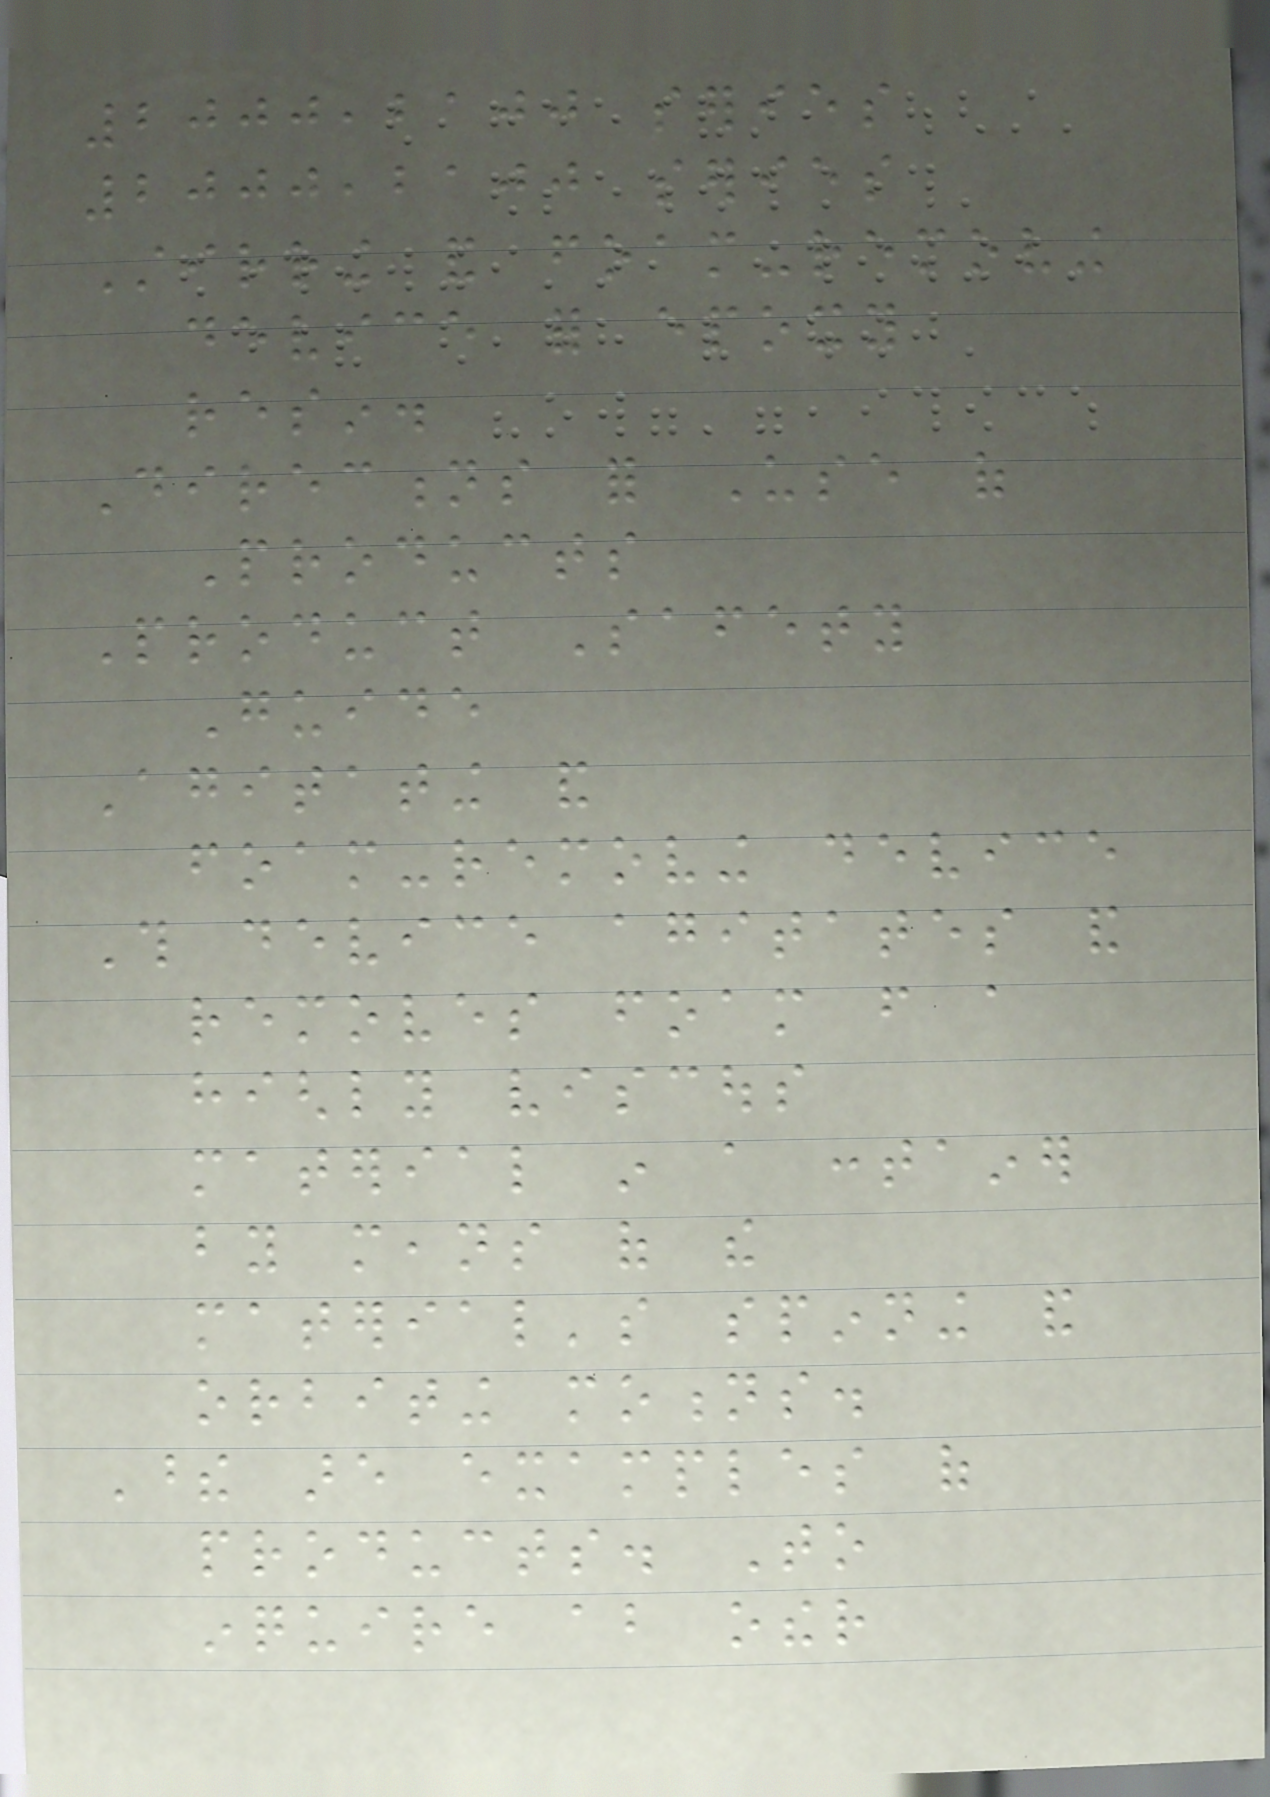2000,2100 series
2000,2100 series
Stirring and foam-removing
device for epoxy
resin.
Directions for Use of
Products
Product Safety
Guide
Agitating and
foam-removing device
This device agitates and
removes foam from a
highly viscous
material in a container
by means of the
material's spinning and
orbiting motions.
These are examples of
products. To
inquire about other
